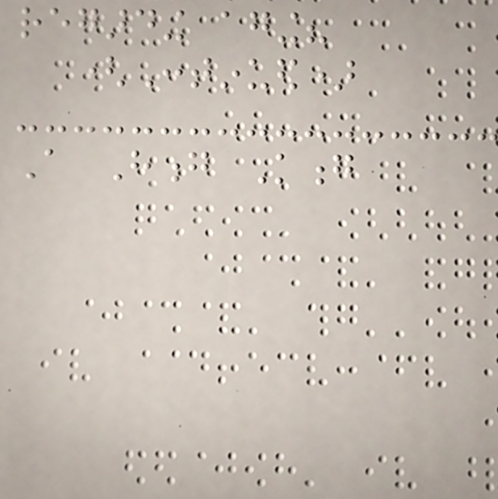regarding aging?
(Continued)
A Hong Kong
